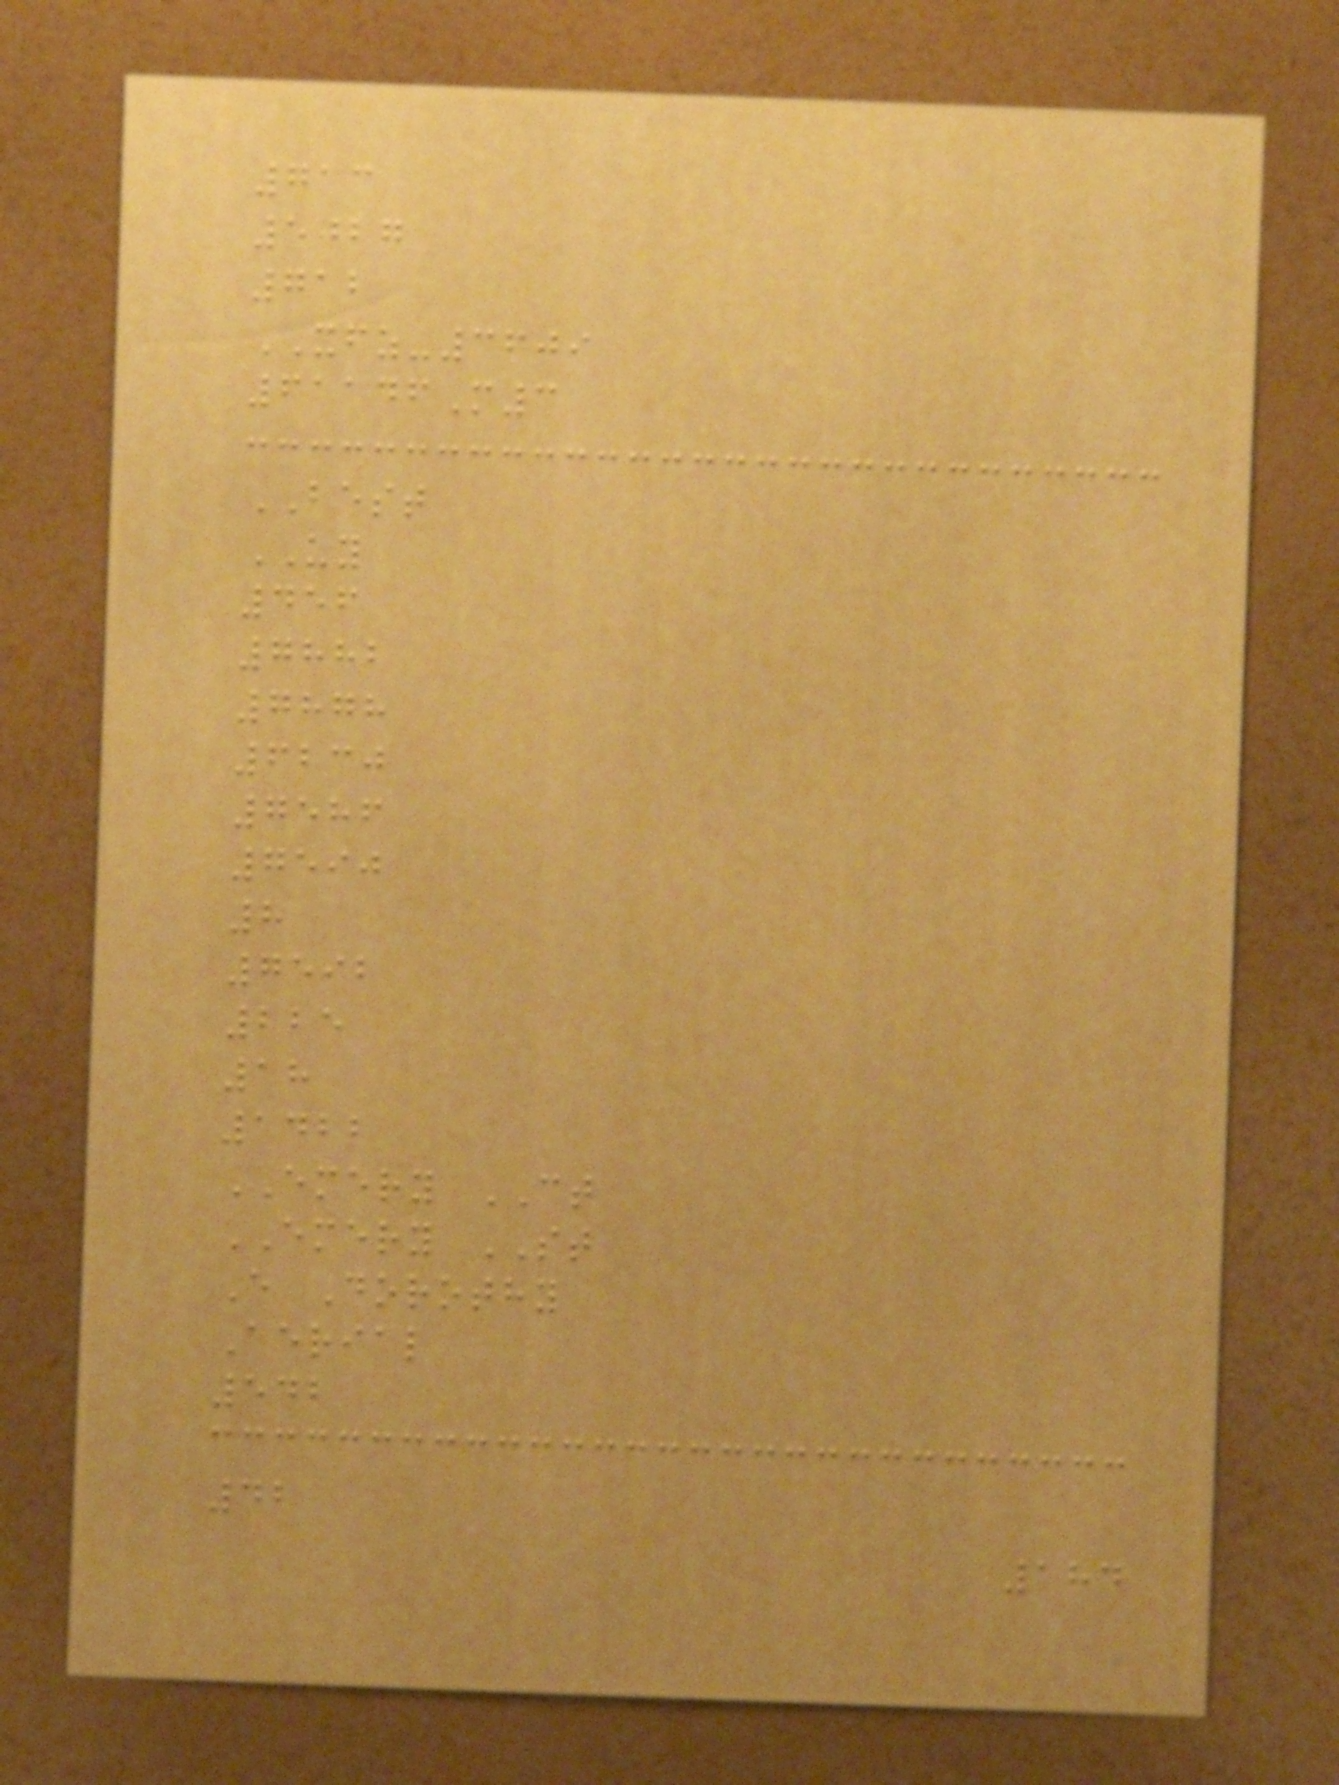713
5027
712
XFZ-3609
61146M3
BEST
UY
456
7882
7878
6230
7586
7590
8
7592
225
18
1422
EMERY CT
EMERY ST
E Dorothy
Aerial
542
42
184
